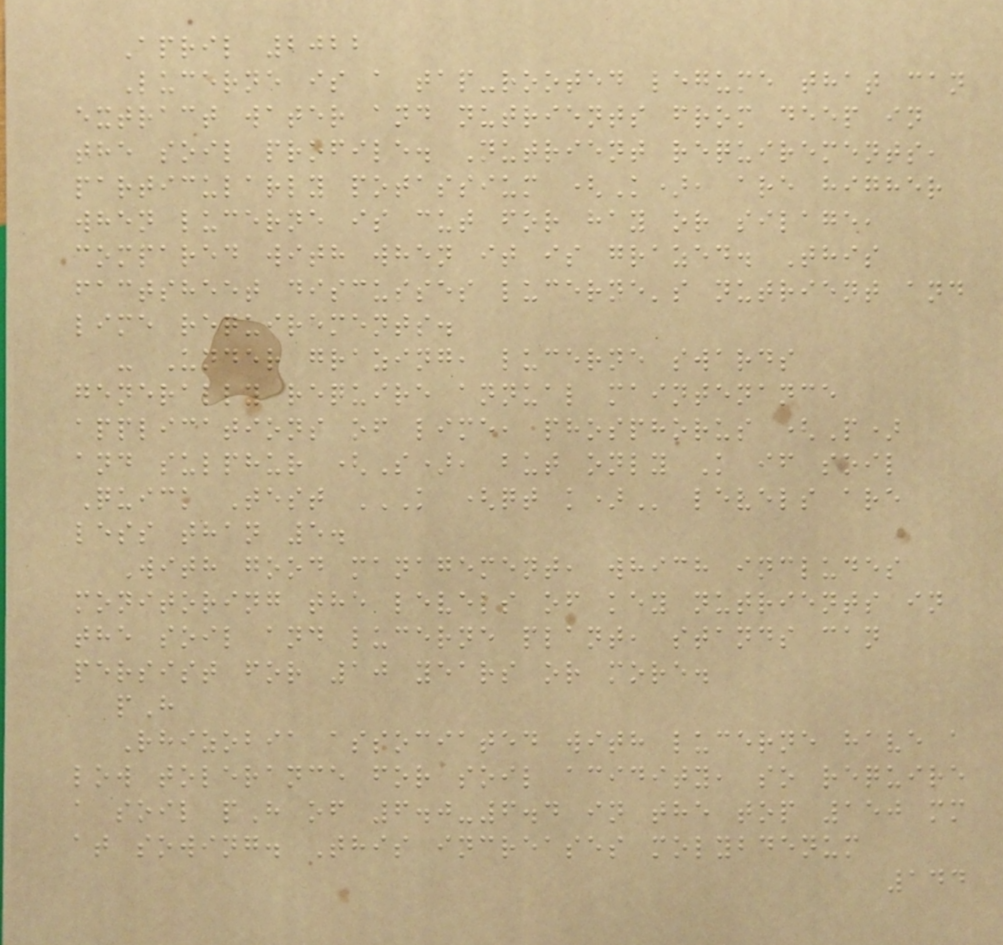April 2022
Lucerne is a tap-rooted legume that can
extract water and nutrients from deep in
the soil profile. Nutrient requirements,
particularly potassium (K), are higher
when lucerne is cut for hay or silage,
compared with when it is grazed. This
factsheet discusses lucerne's nutrient and
lime requirements.
- Under grazing, lucerne swards
generally require annual maintenance
applications of lime, phosphorus (P)
and sulphur (S), but only K if soil
Quick Test K (QT K) levels are
less than 5.
With good management, which includes
monitoring the levels of key nutrients in
the soil and lucerne plant, stands can
persist for 10 years or more.
pH
Rhizobia associated with lucerne have a
low tolerance for soil acidity, so require
a soil pH of 6.0-6.4 in the top 150 mm
at sowing. This increases molybdenum
144
